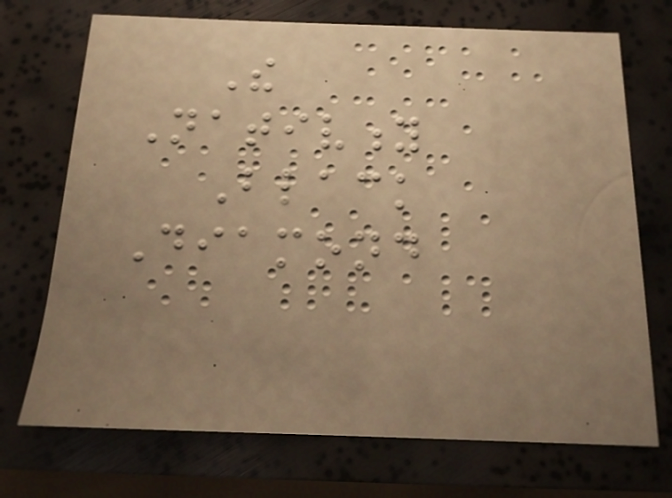The
Nativity
Black
Diamond
